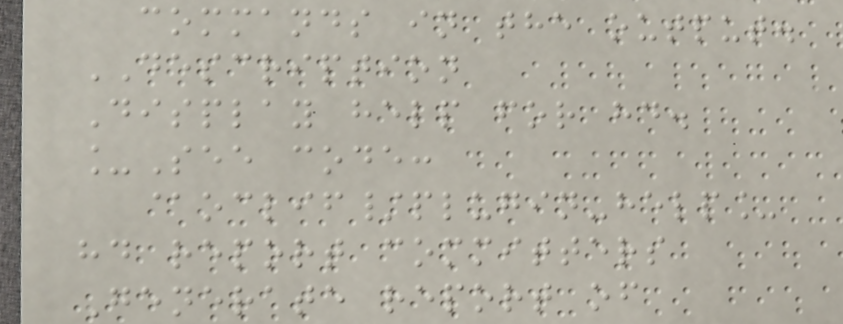commands in the output.
DESCRIPTION
Display help for hd.
_See code:
@oclif/plugin-help_
hd report committers
Generate report of
